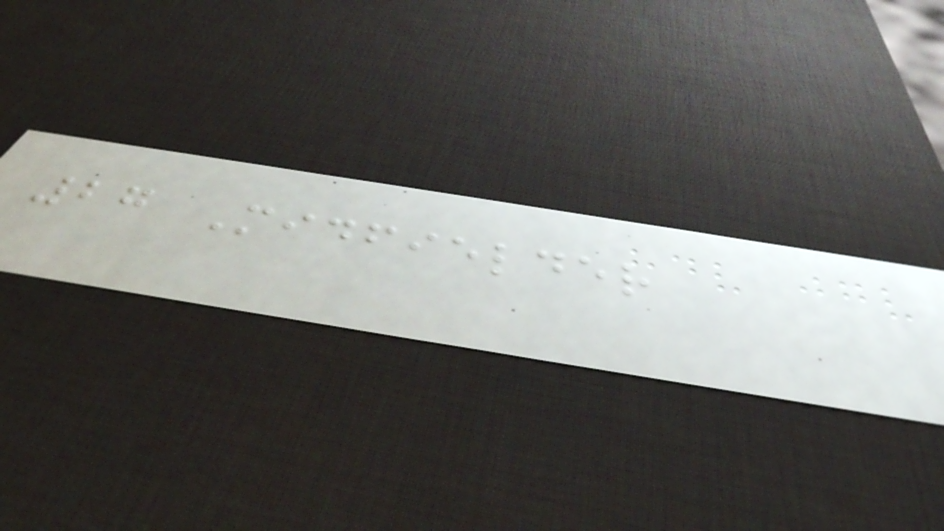27 Midfielder
